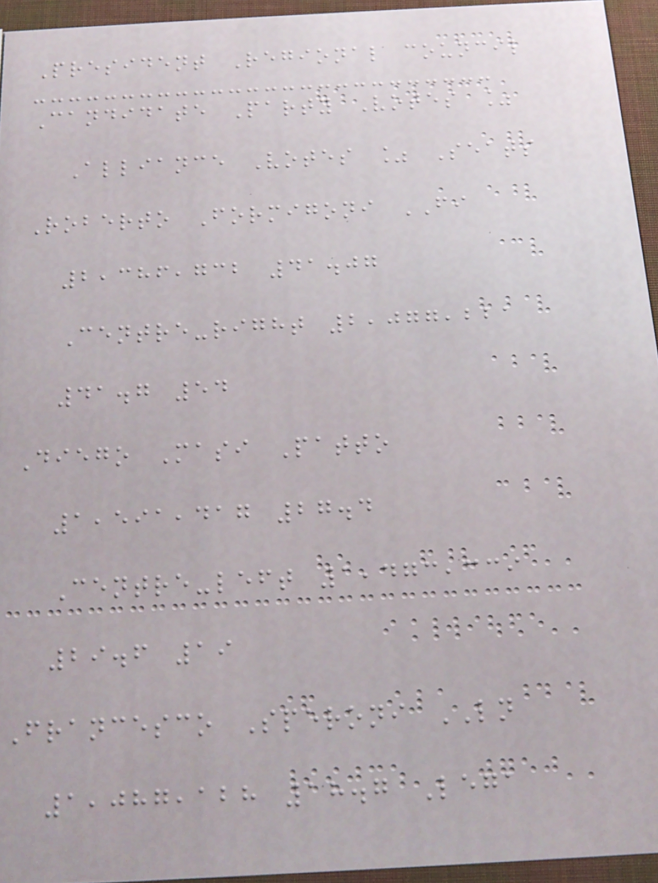President Regional council
Candidate Party Votes %
Alliance Votes % Seats
Roberto Formigoni FI
2,386,732 41.07
Centre-right 2,077,221
41.7 54
Diego Masi Patto
1,591,417 27.4
Centre-left 1,473,339
29.6 19
Francesco Speroni LN
1,087,128 18.7 Lega
